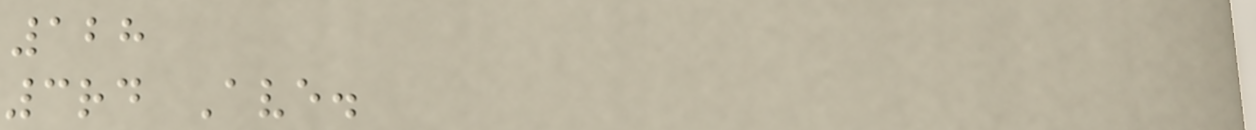128
3rd Ave.
